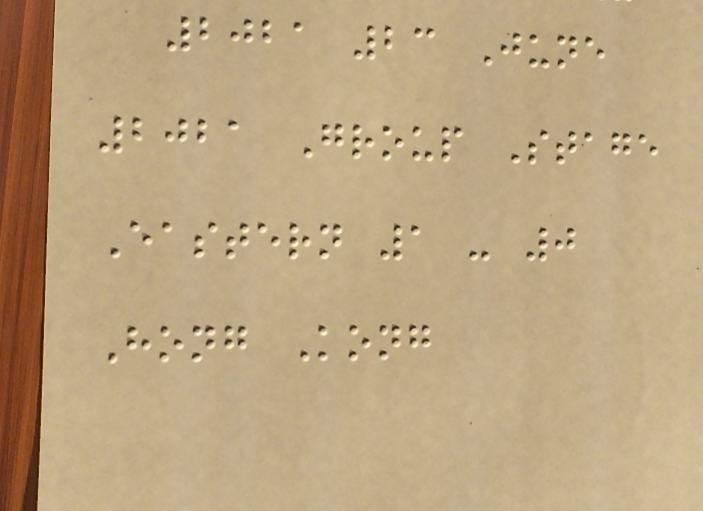2021 23 June
2021 Group Stage
Eastern 1 - 0
Hong Kong
